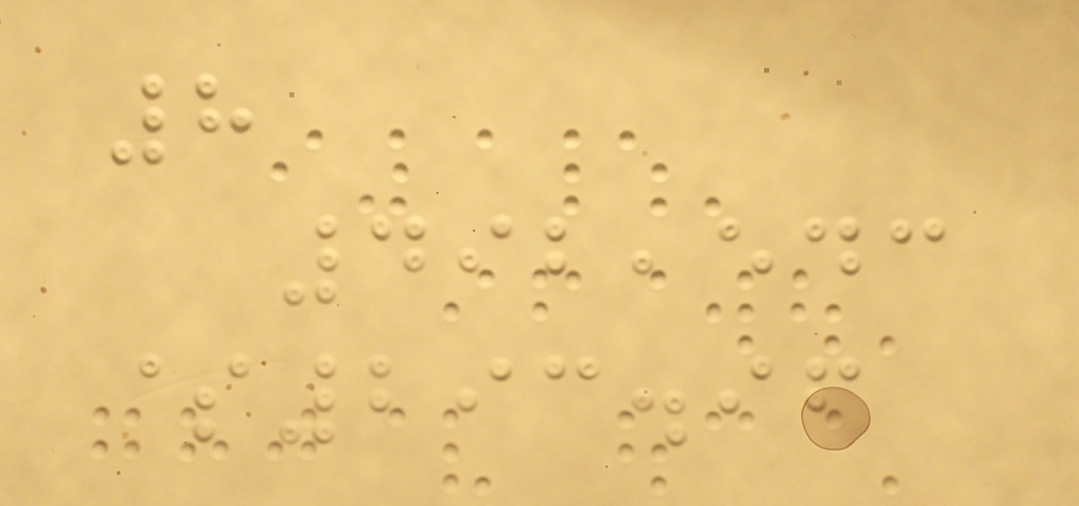8
492,543
$293.96
